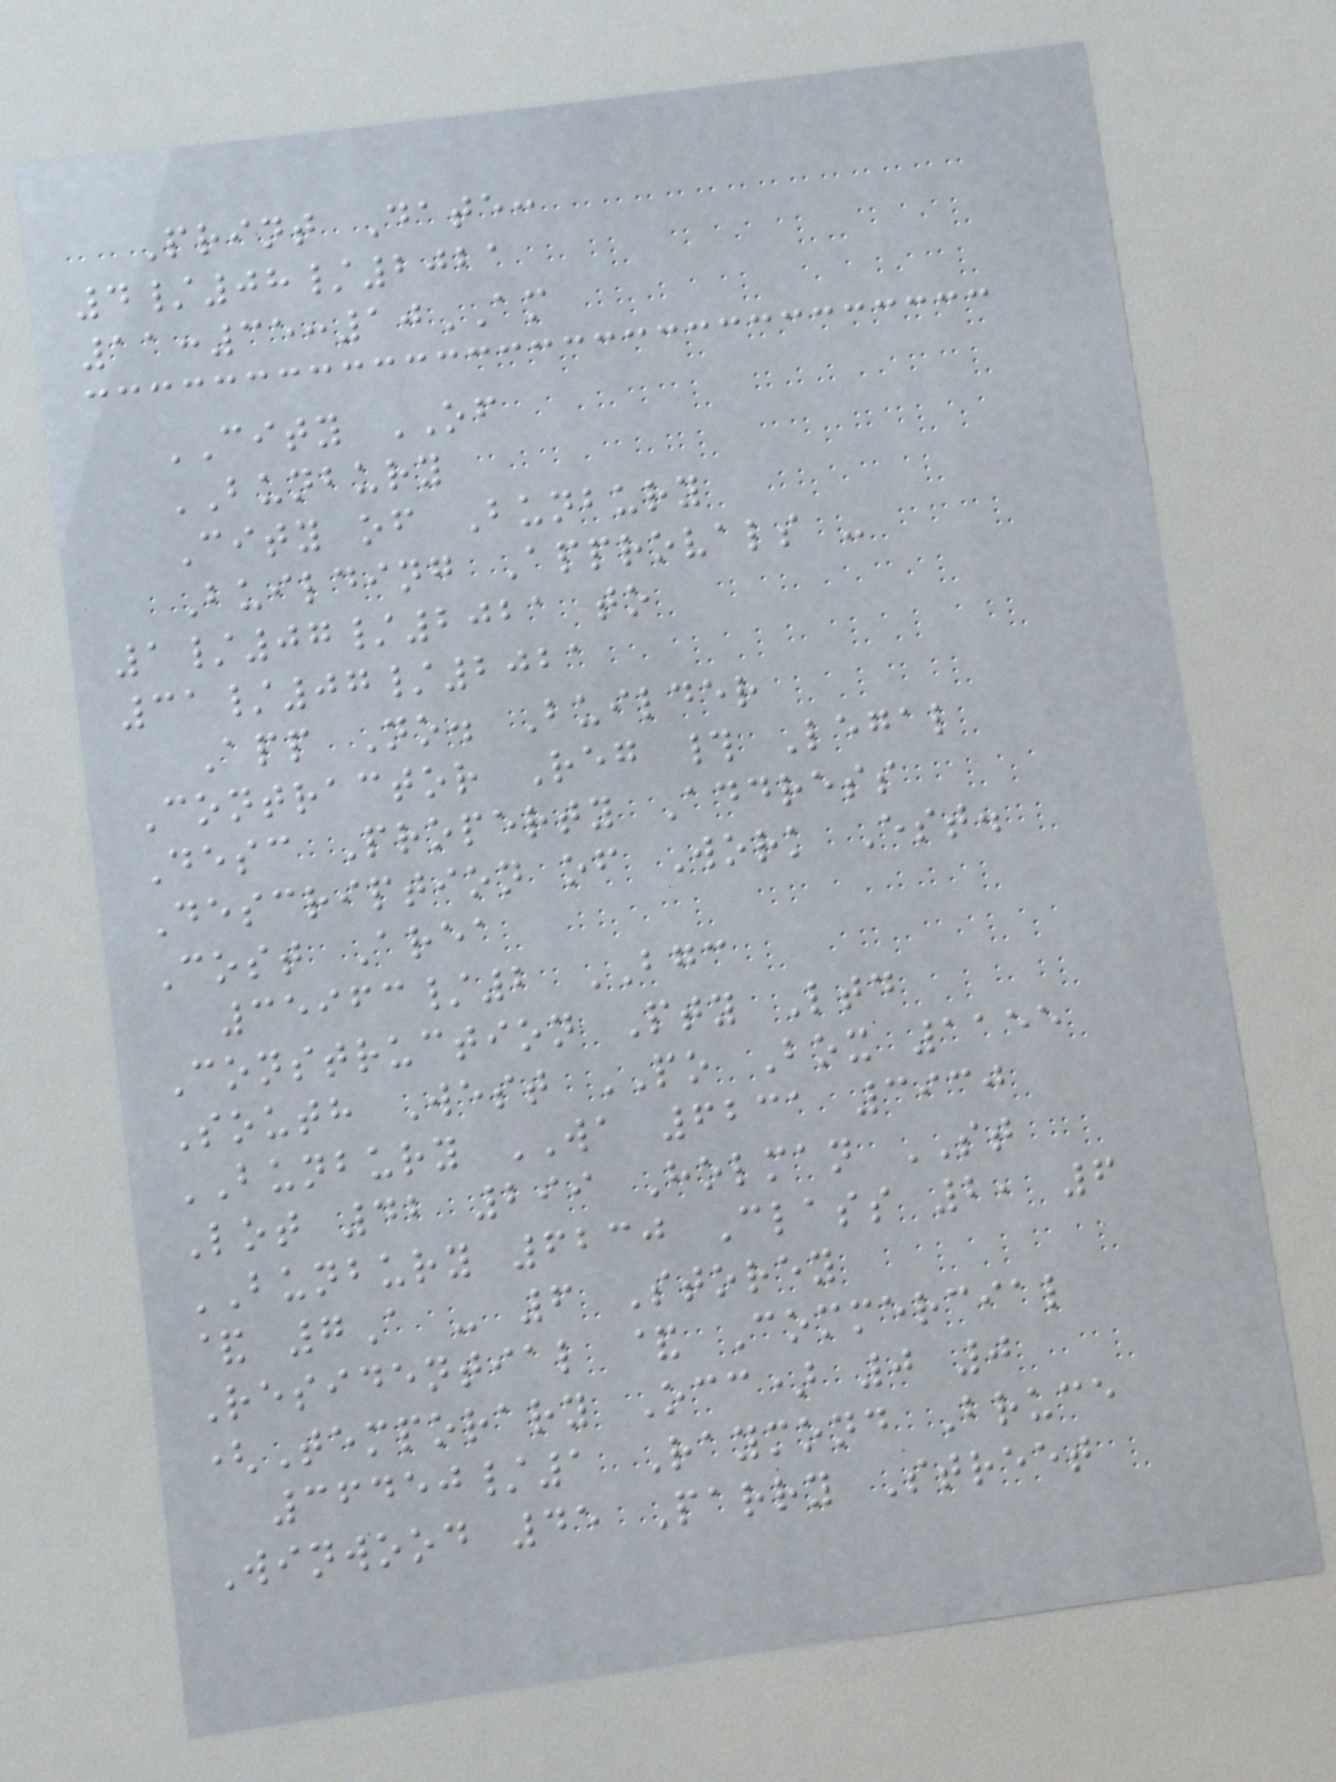Print Date:
4/08/2021
11:35:10AM
CITY OF
BUNBURY
City of Bunbury
Building Approvals -
1/07/2021 to
31/07/2021
App No. Builder
Contractor Reg # Legal
Desc Property Address
Description of Work Est.
Cost Area
35963/2 BGC
Construction Pty Ltd
South West PO Box 1155
BUNBURY WA 6231 3930
Lot 42 299 Holman ST
BUNBURY 6230 Class 2, 6
& 7A - 6 Storey
Residential & Commercial
(Temporary Occ) 0 0
36450/1 Raymond Bruce
Winwood 45 Parry Street
